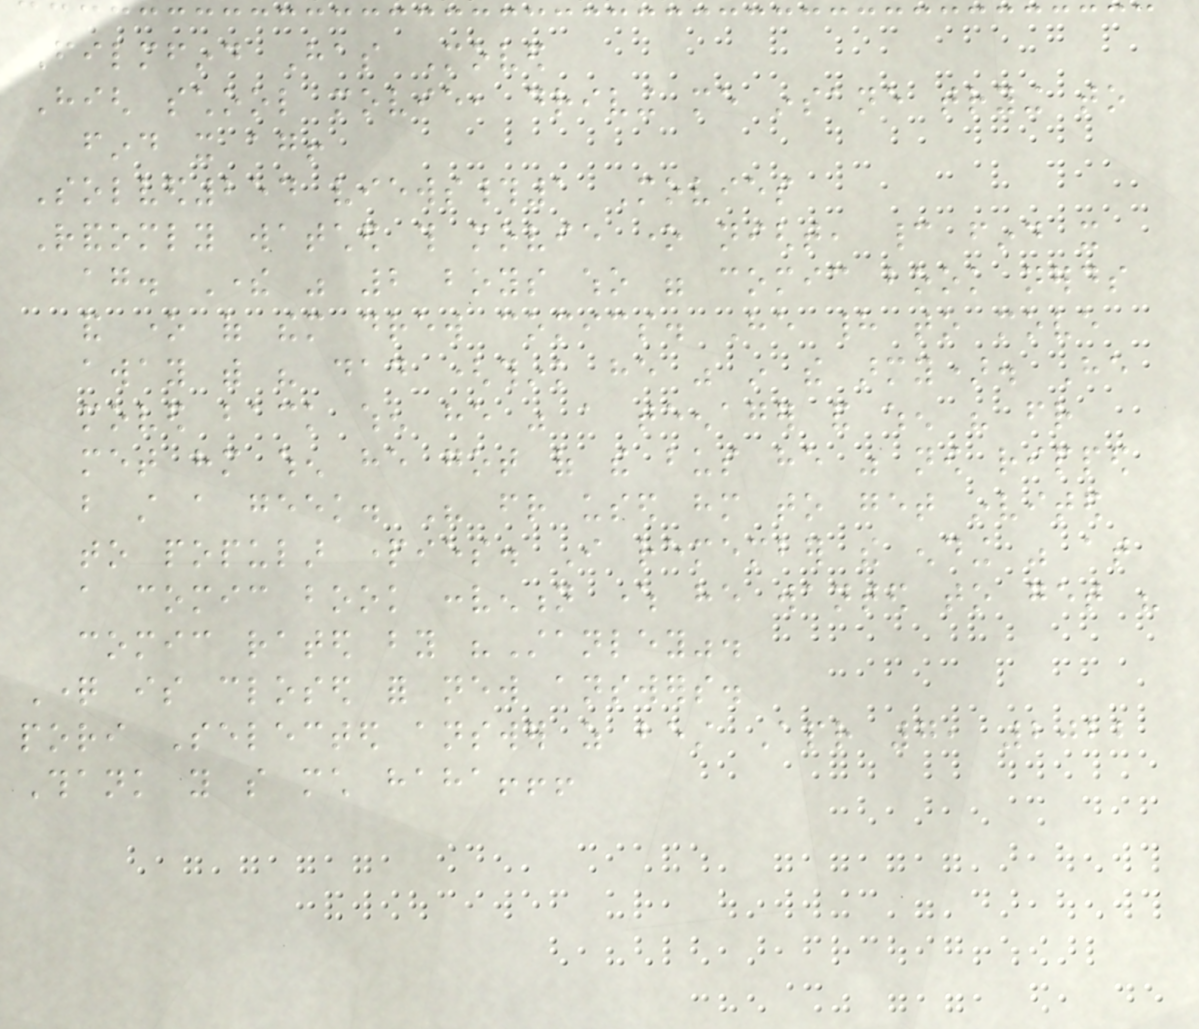Filmfind Has Moved
High school movie, driving me insane trying to
find it again!
Solved254 views#1 Movies
Randomly watched this movie one night, cannot find it
again. There was 2 boys who were comic book nerds
and one of them drew comics. He had to move
away with his dad (think he was in the army). He
moved back when he was a teenager and when his friend
met him when he got of the bus he was now ripped
but still a geek. His friend used him to get invited
to popular parties. I remember the ending was at
a comic book convention where he wanted to get his
comic rated by "Stanley".
Question is closed for new answers.
pori Selected answer as best Apr 7, 2022
Thank you so much haha!!!
